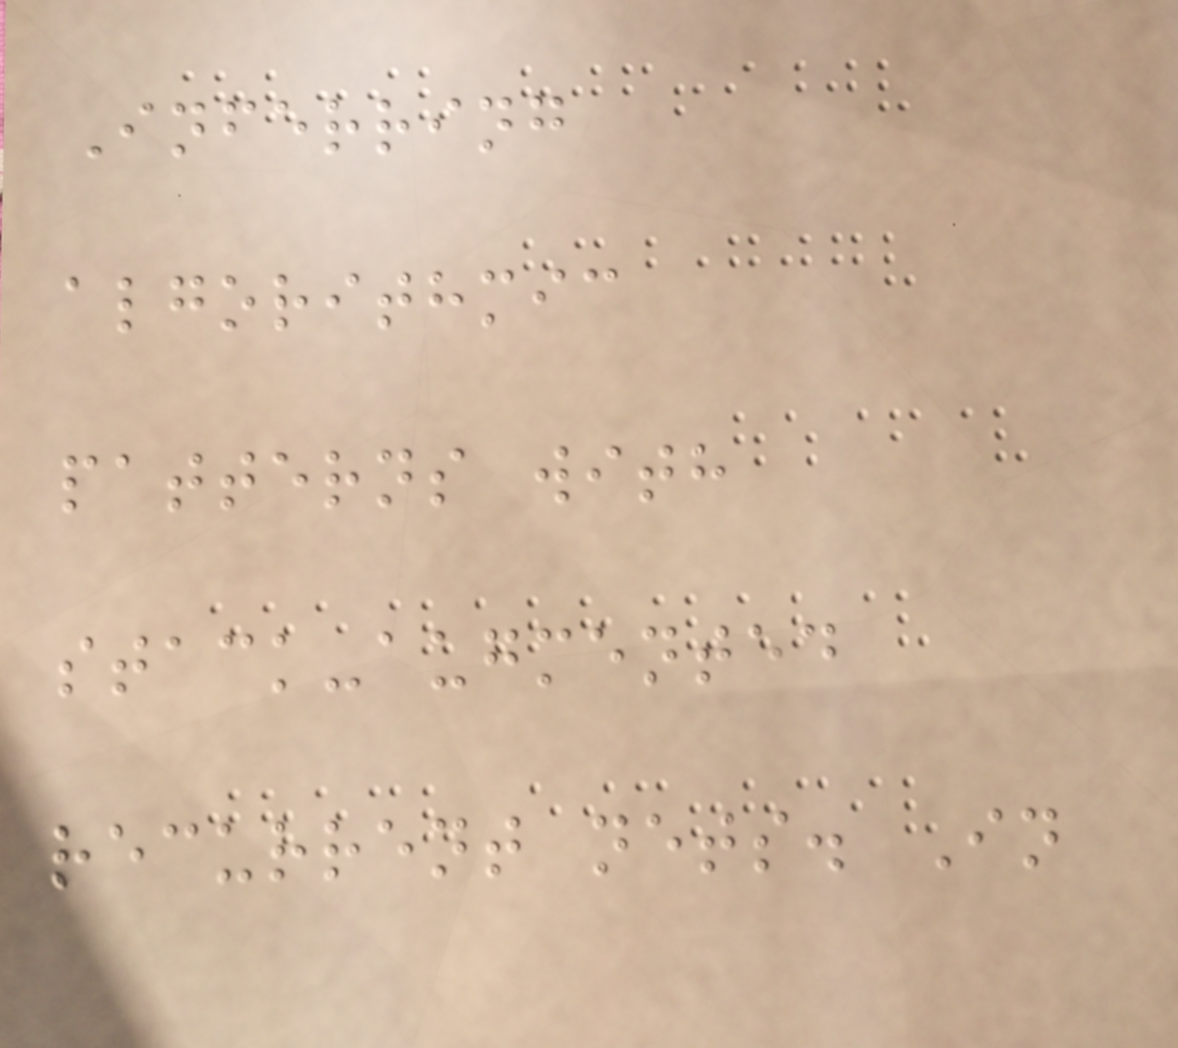Inferring
algorithmic
patterns with
stack-augmented
recurrent nets. In
